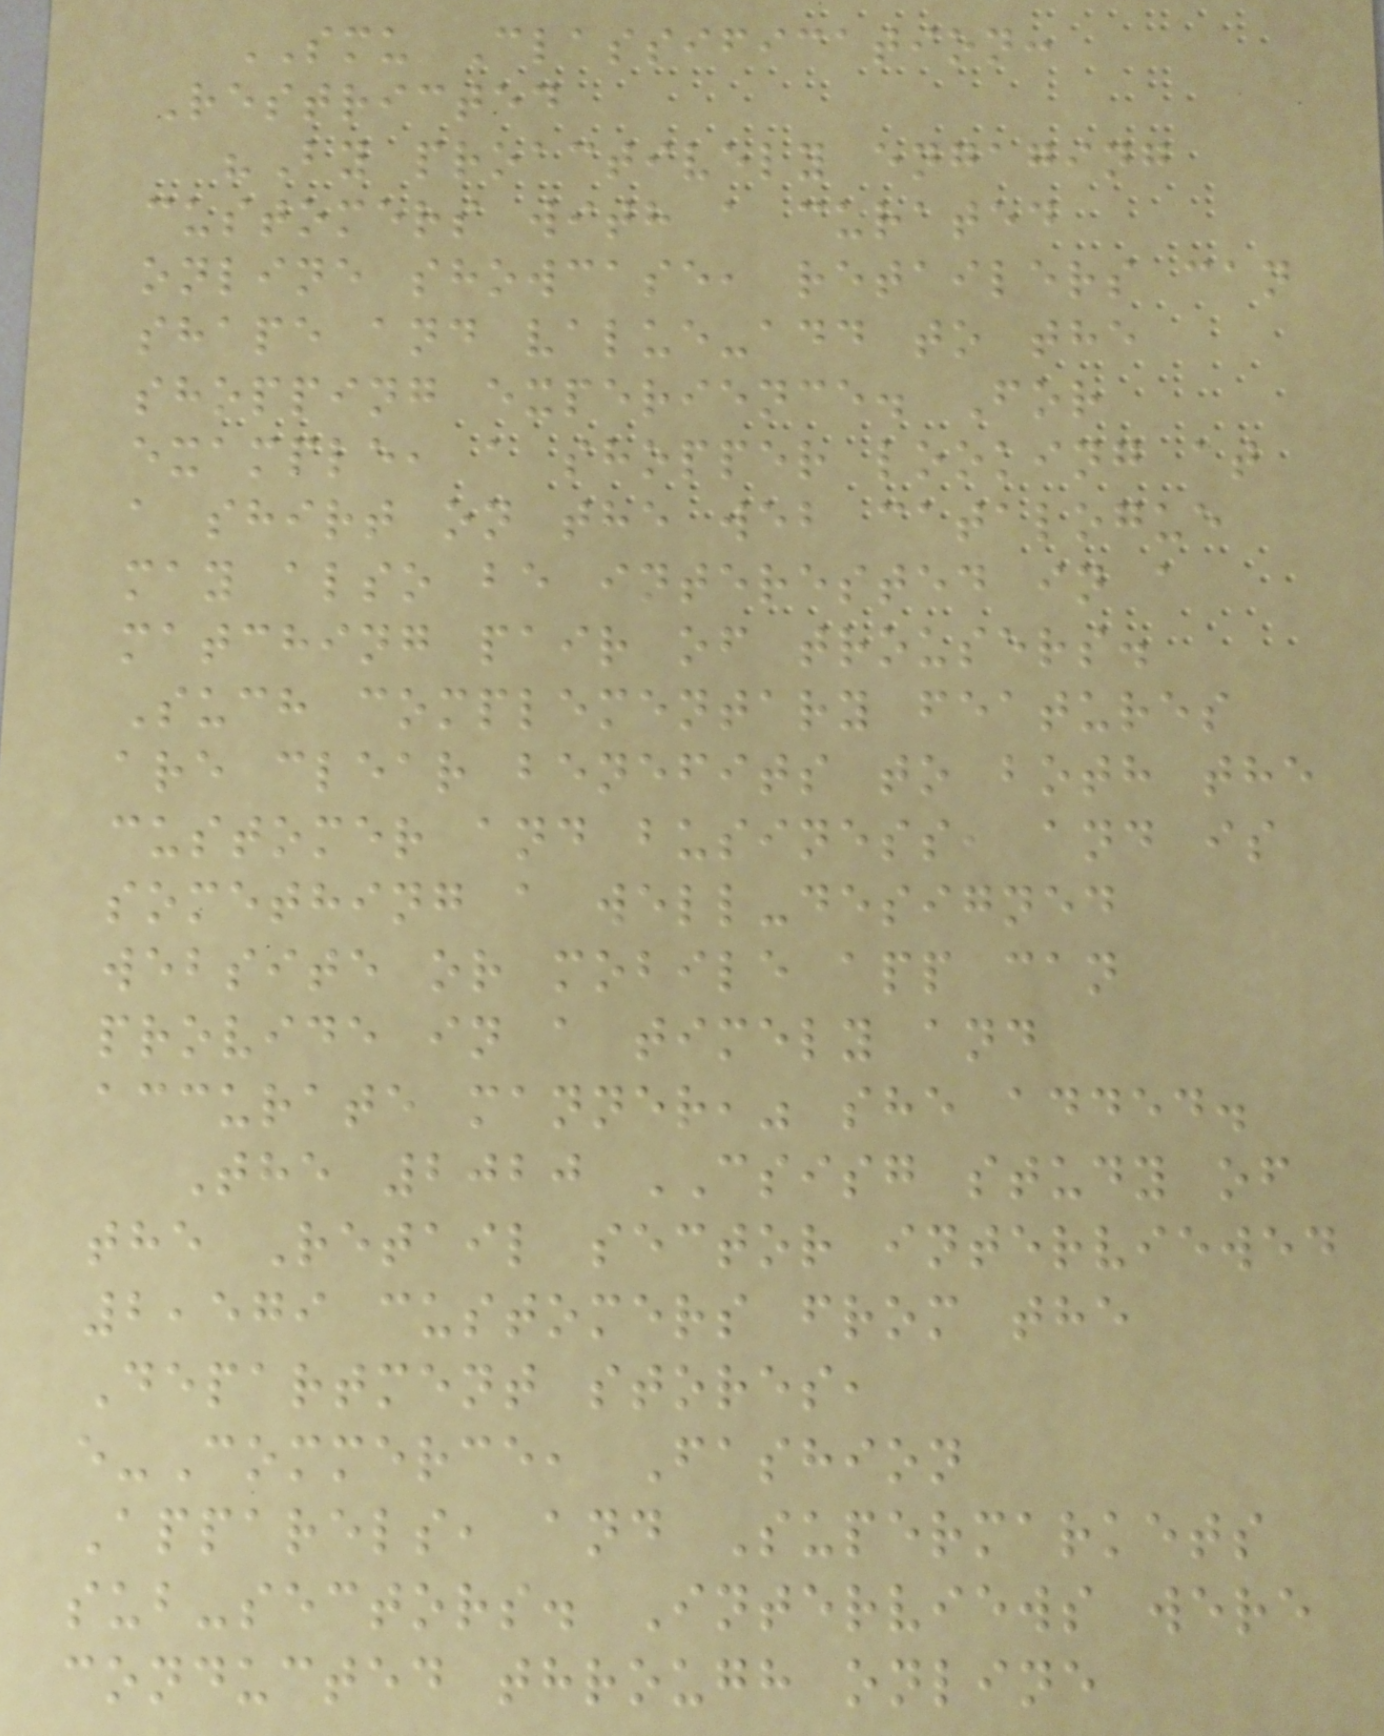SMU Classification:
Restricted
"By proactively engaging
customers with a curated
online showcase, retailers can
shape and value-add to the
shopping experience. For
example, a shopper looking at
a shirt on the web catalogue
may also be interested in a
matching pair of trousers.
Such complementary features
are clear benefits to both the
customer and business, and is
something a well-designed
website or mobile app can
provide in a timely and
accurate manner," she added.
The 2020 CSISG study of
the Retail sector interviewed
2,579 customers from the
Department stores,
e-Commerce, Fashion
Apparels, and Supermarkets
sub-sectors. Interviews were
conducted through online
